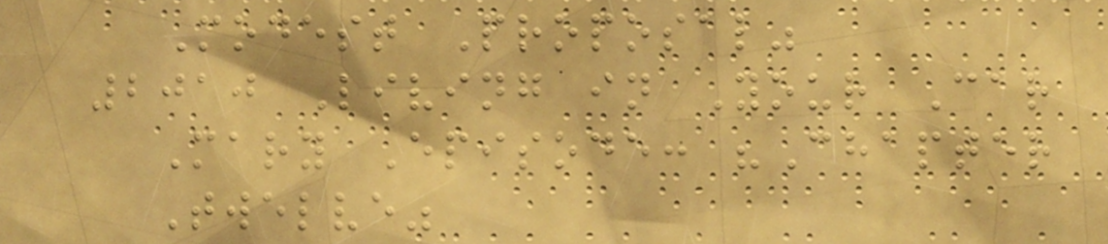Modest Proposal"
2010 Living in Your Car
Mary Episode: "Chapter
Twelve"
